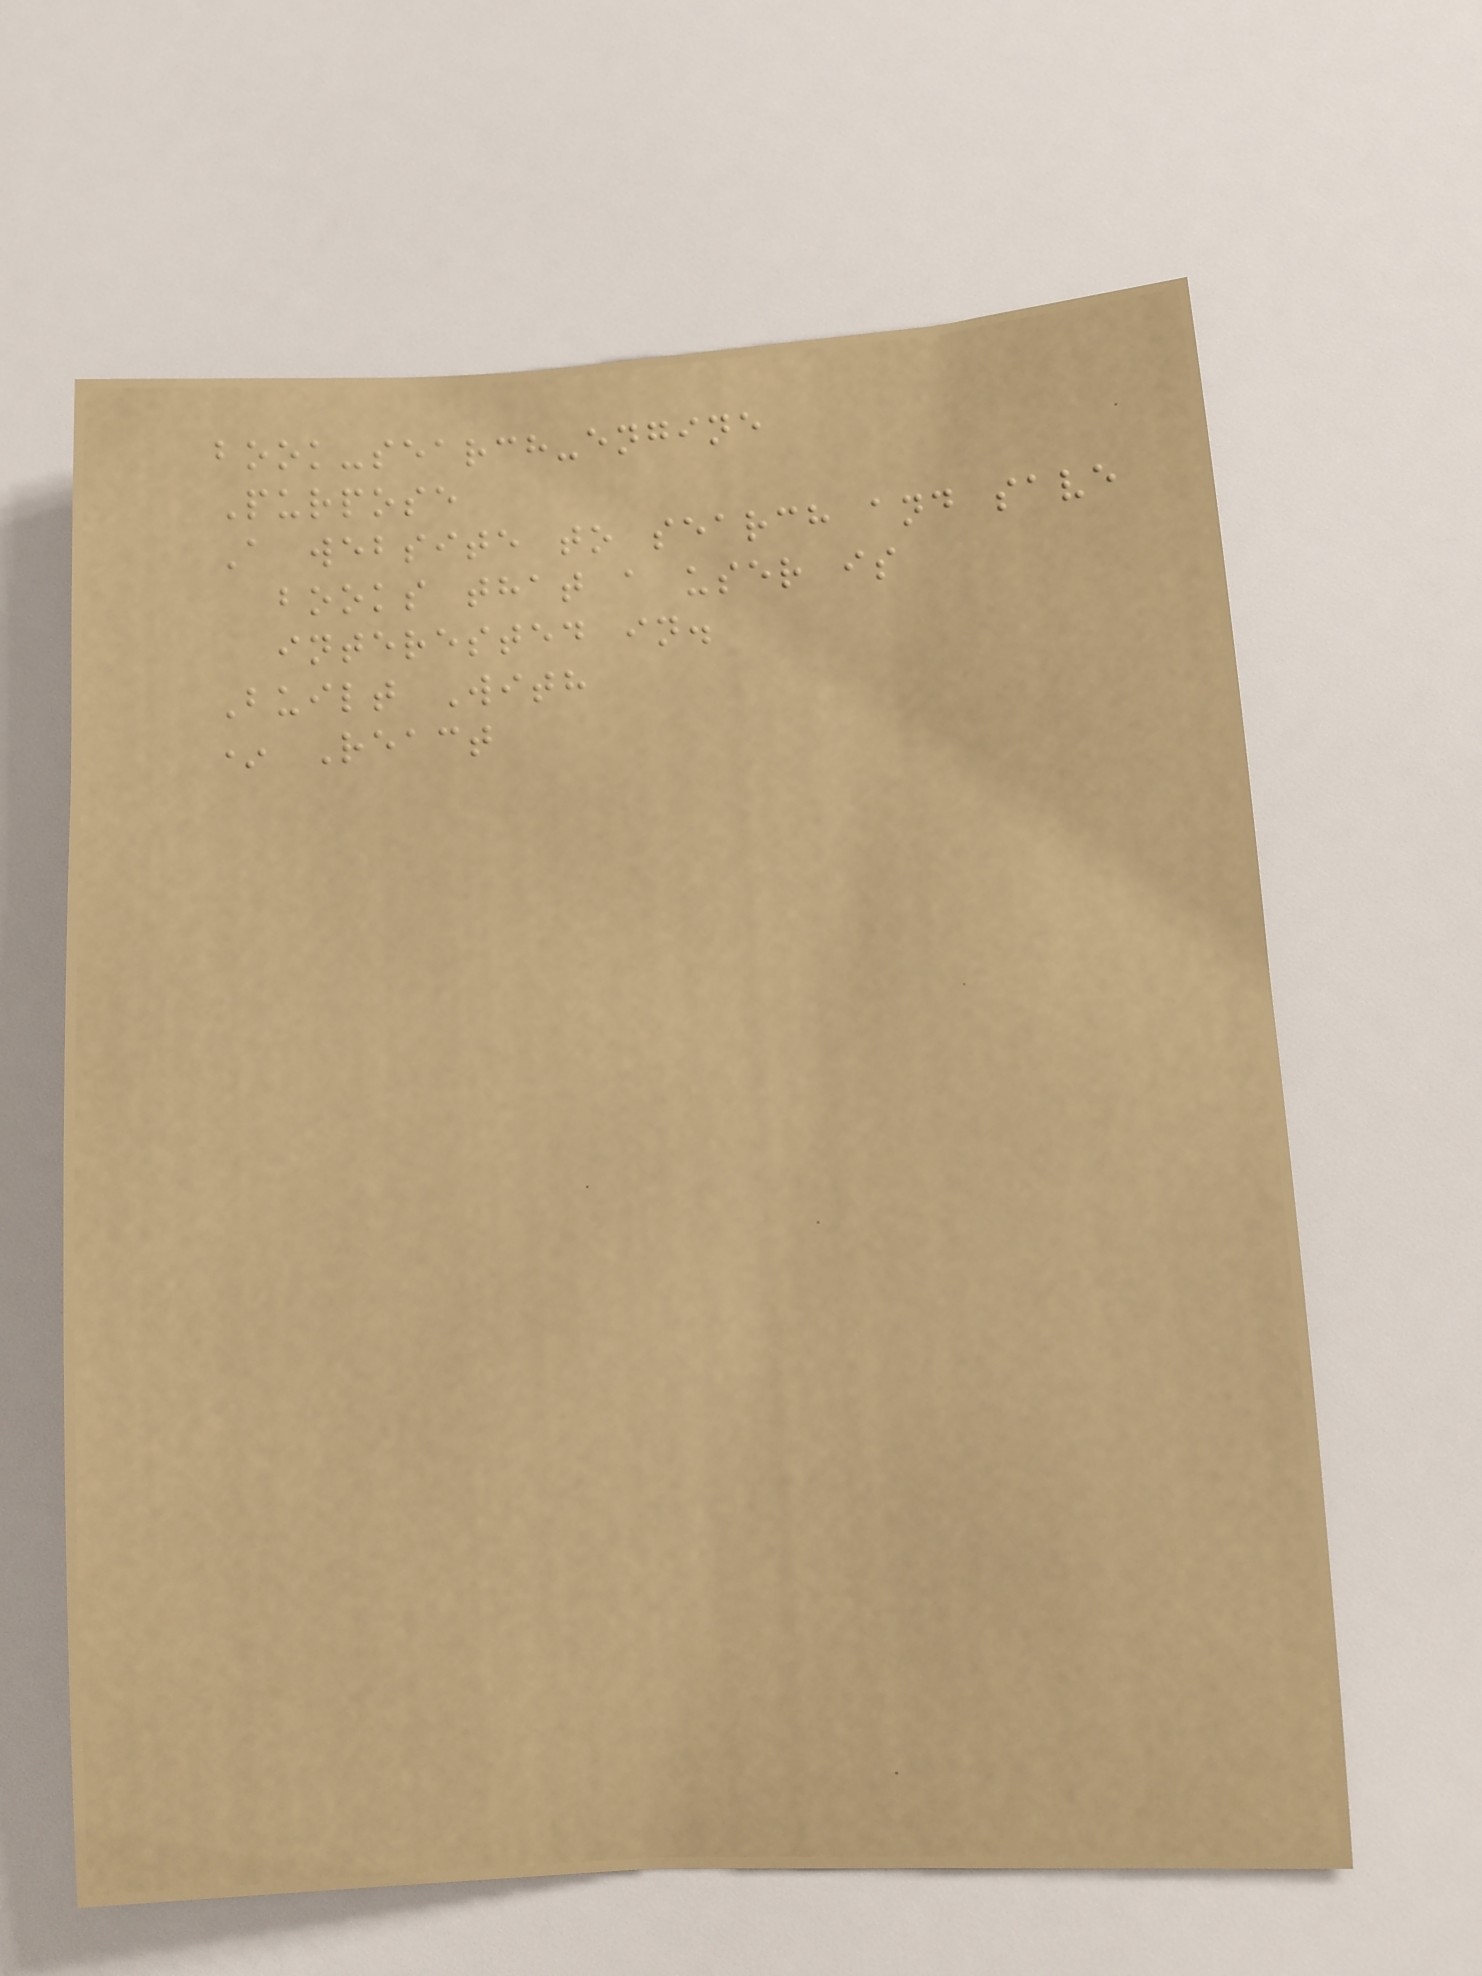book-search-engine
Purpose
A website to search and save
books that a user is
interested in.
Built With
* React
